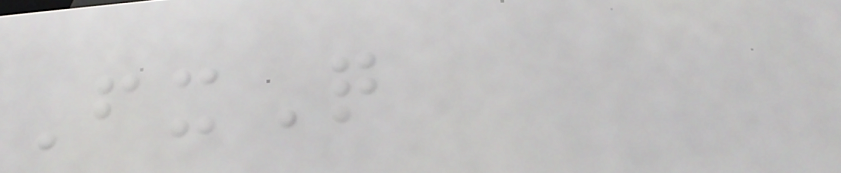FxQ
